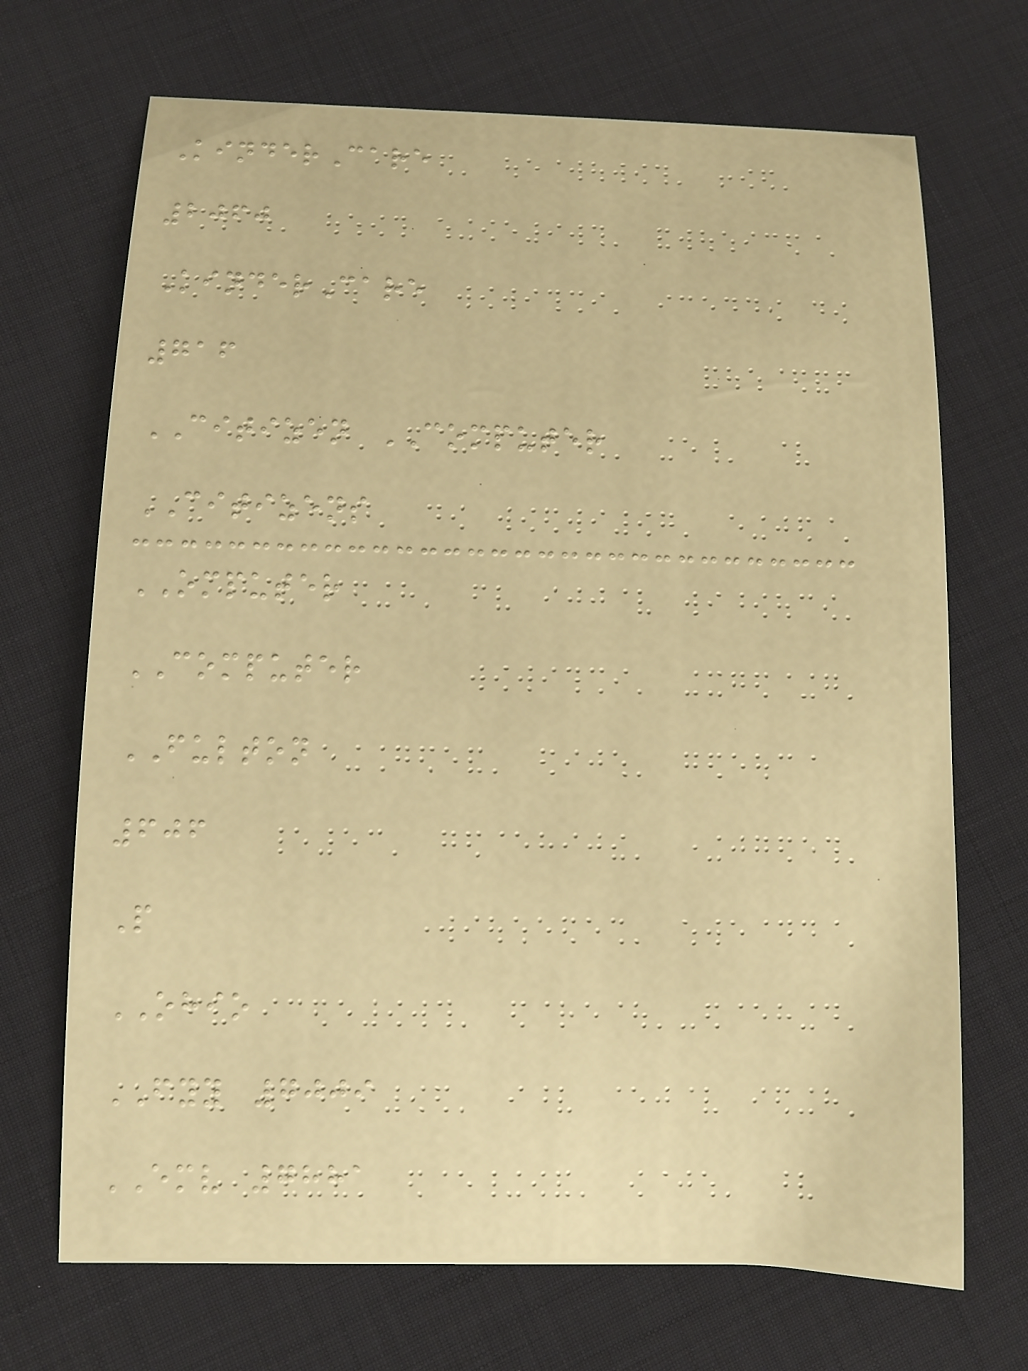KinderCare
2060
KinderCare
716
CITIZEN COMPUTER
CITIZENS
OMPUTER
COMPUTER
FULTON
606
P
OHIO
FYY 7009
EMV 7881
